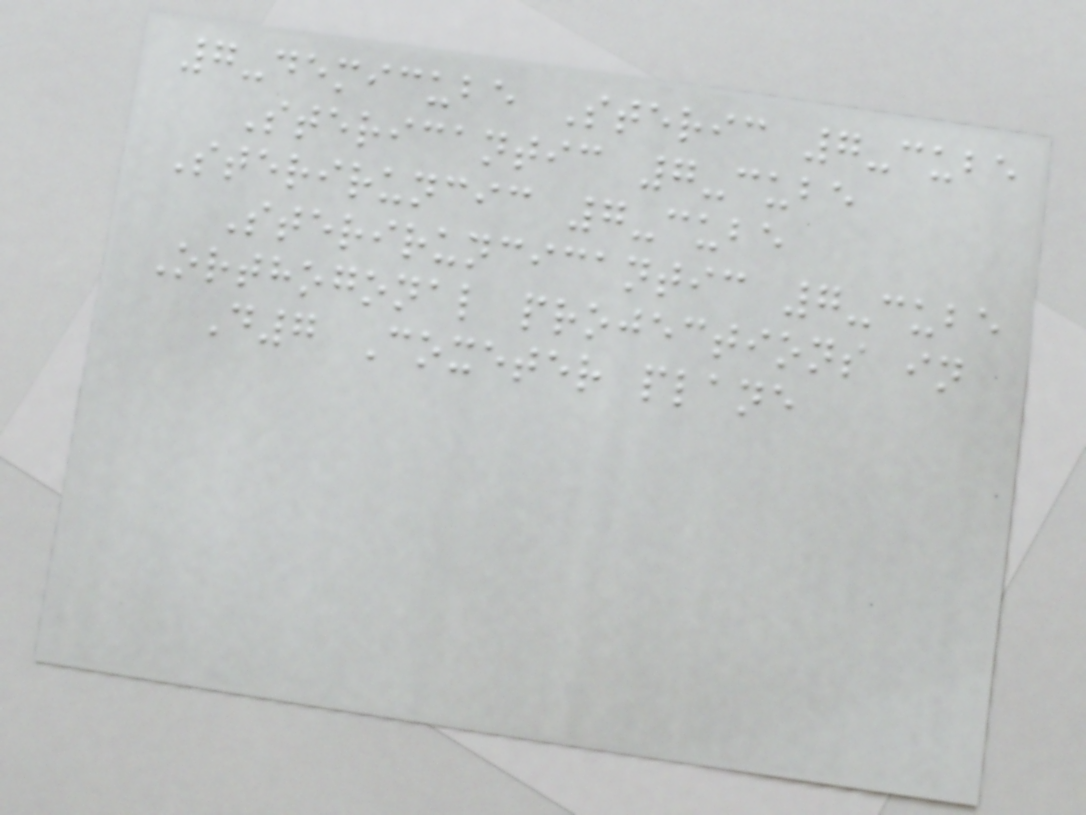7-demicube Steric 7-cube
Stericantic 7-cube
Steriruncic 7-cube
Steriruncicantic 7-cube
Orthogonal projections in
D7 Coxeter plane
